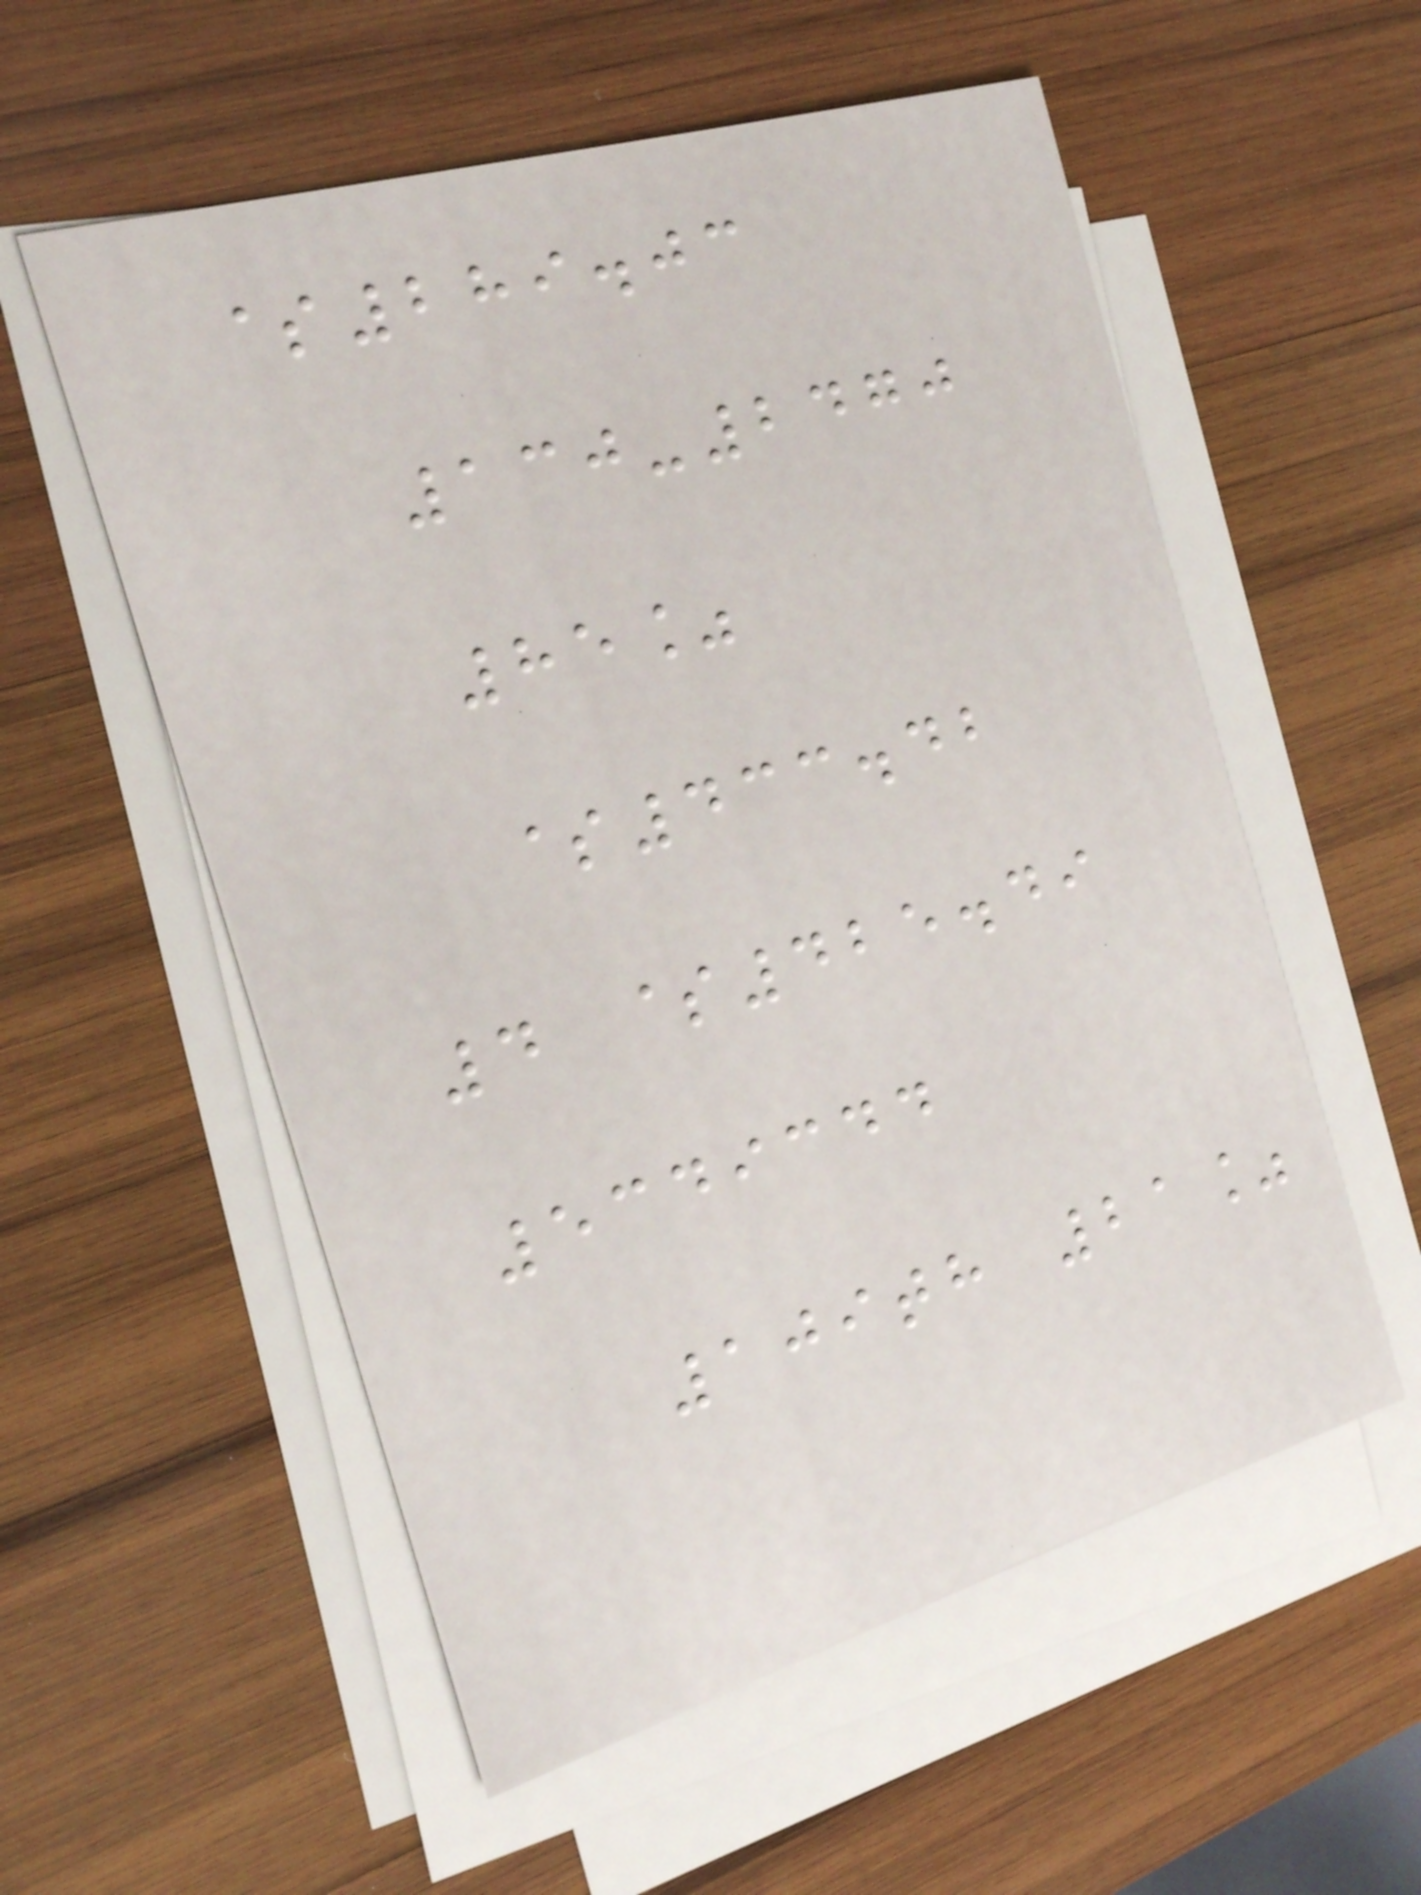$289.03
130-2470
85%
$433.42
4 $425.49
5349344
109th 21%
